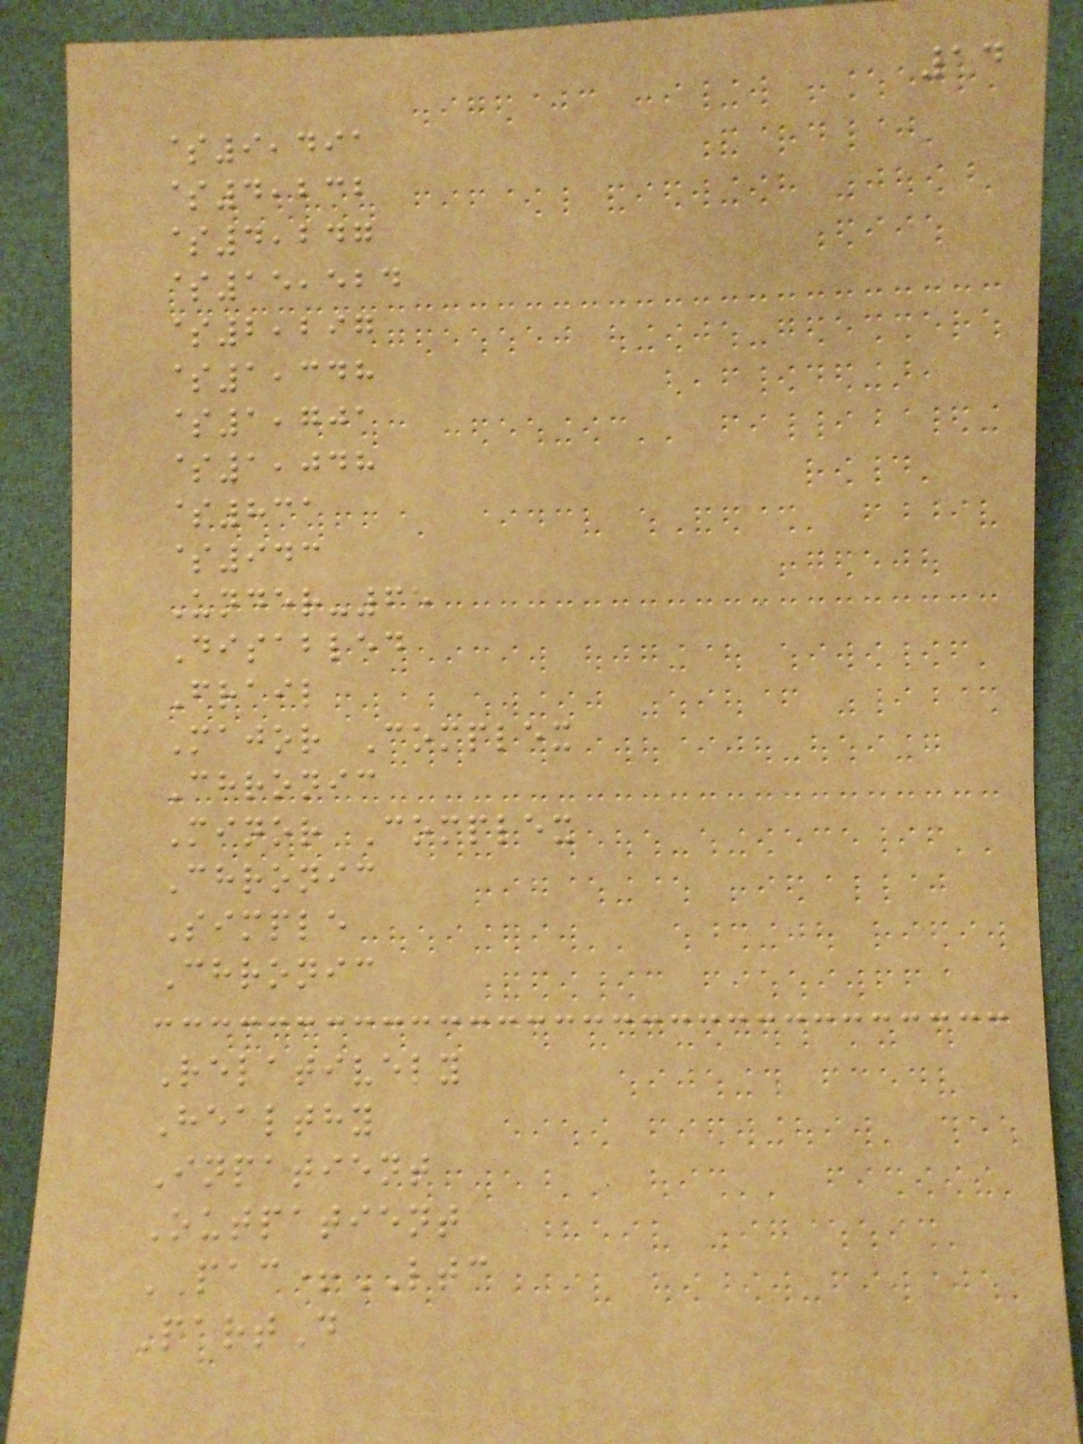14
$9,491
$4,232
$4,247
$15,524
$2,297
$1,348
$1,701
$1,048
$831
$943
Under-65
Disabled
Frail
Major Complex
Chronic
Minor Complex
Chronic
Simple
Chronic
Relatively
Healthy
Inpatient
Outpatient
PAC+LTC
PartD
